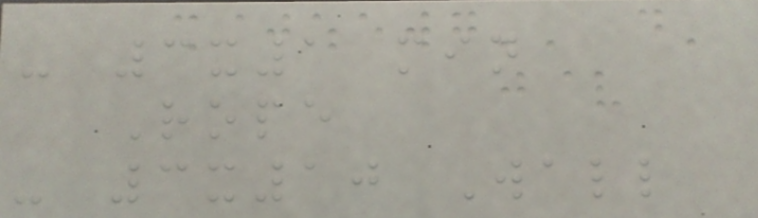- 3x1 min
Rope
- 3x10 Wall
